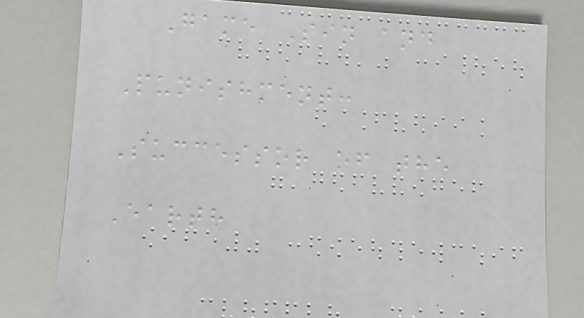Game Sin and
Punishment:
Successor of the
Earth
